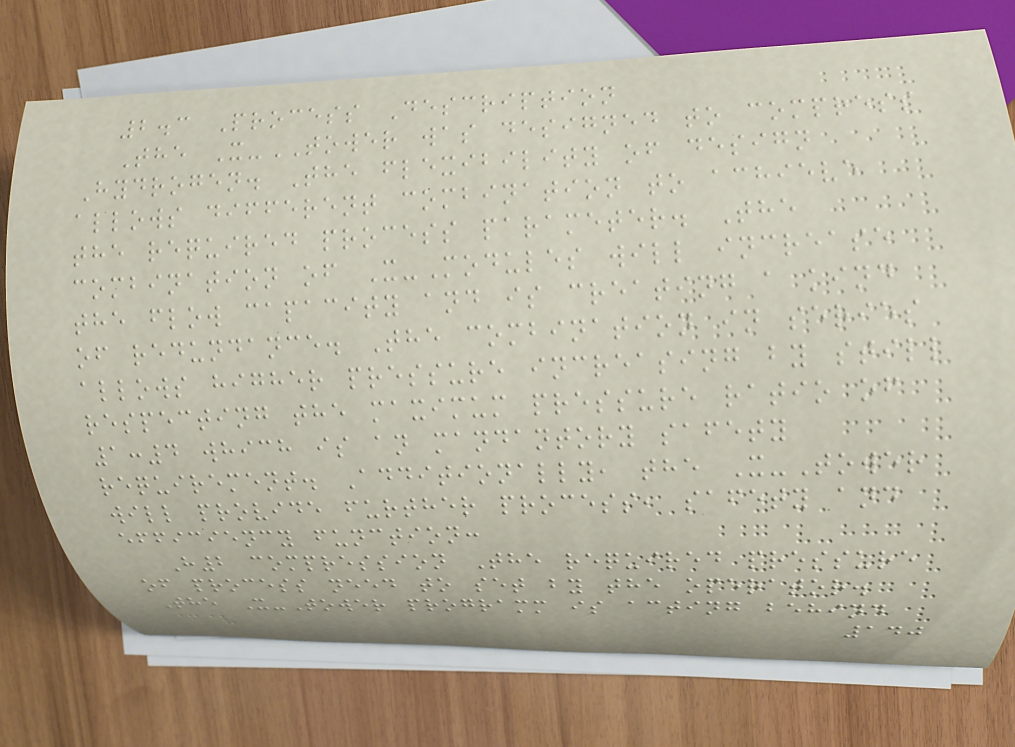2.3 Process Description
The X-TOWER was designed to compress
Hydrogen. The flexibility of design
allows different combination to achieve
the required process parameter. The
combination of X-Modules will increase
the flow capacity and is creating a kind
of redundance. The combination in series
allows higher pressure increasing by still
respecting the maximum pressure ratio of
1:4 which is an mandantory safety
requirement. Additionally, the X-Tower
will provide further process, safety and
efficiency function:
H2 compression The required pressure
of process need to set by the operator.
The X-Tower programm is acting behind
140
